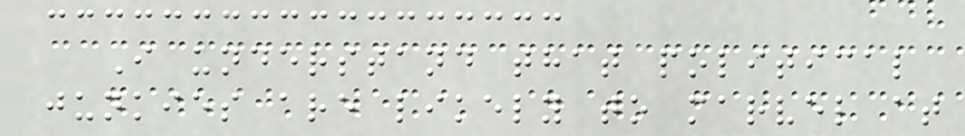I understand that political
junkies are likely to marvel at
